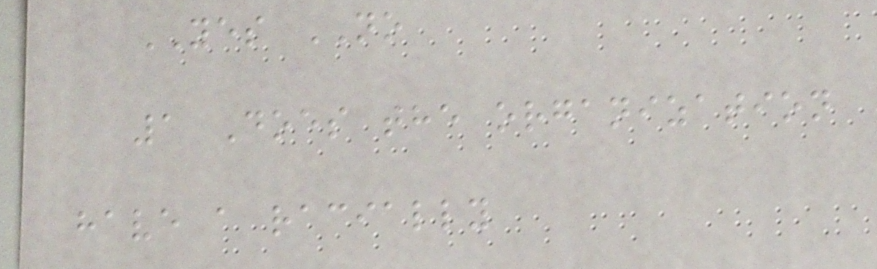YES NO
1 Does the organization
have a racially
